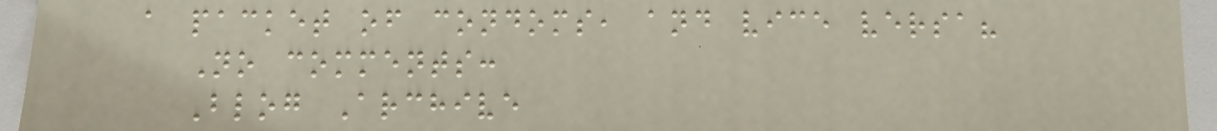a packet of condoms, and vice versa?
No comments:
Blog Archive
